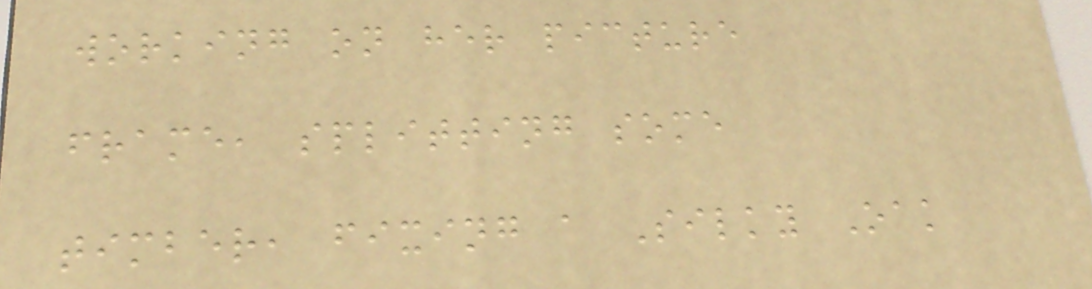working on her picture
frame, splitting some
timber, fixing a Silky Oak
